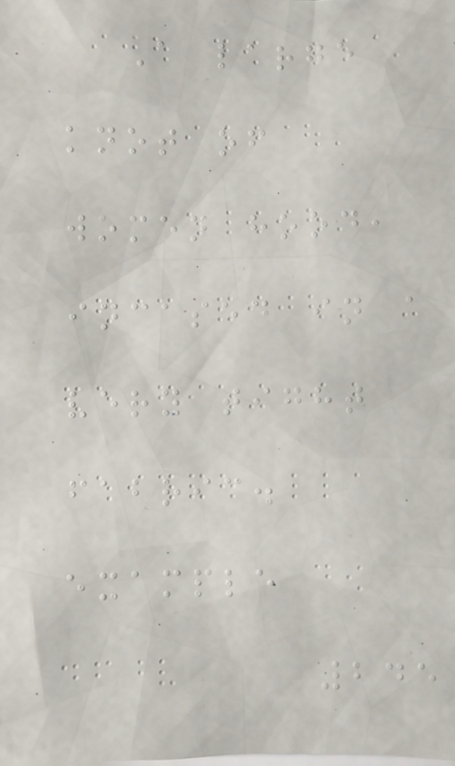A large
knot of
women hood,
incased in a
very tight
fabric.
example
245
